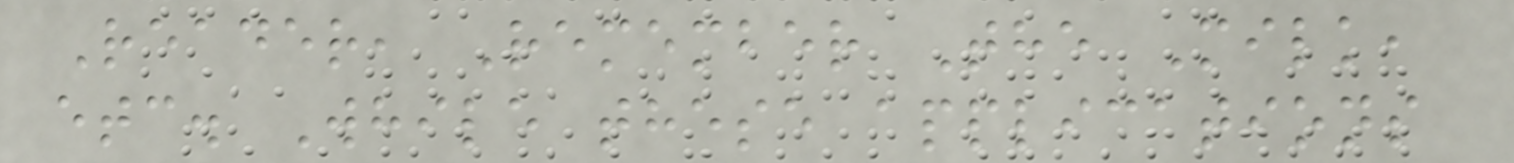Reader, Remember The Milk,
etc. While these applications
